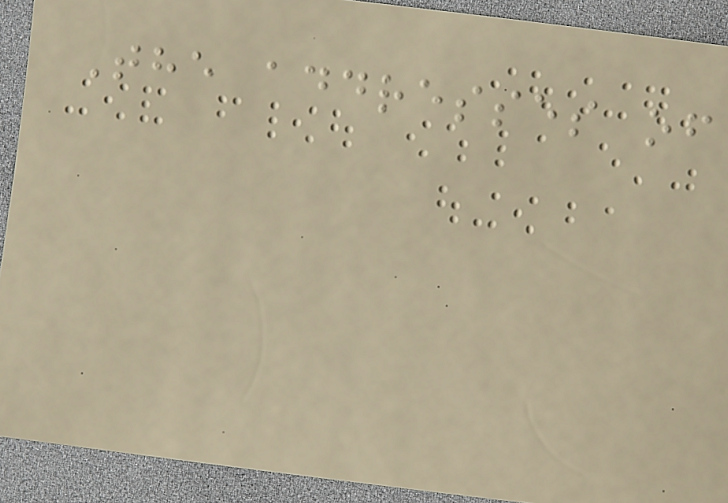The addresses of
